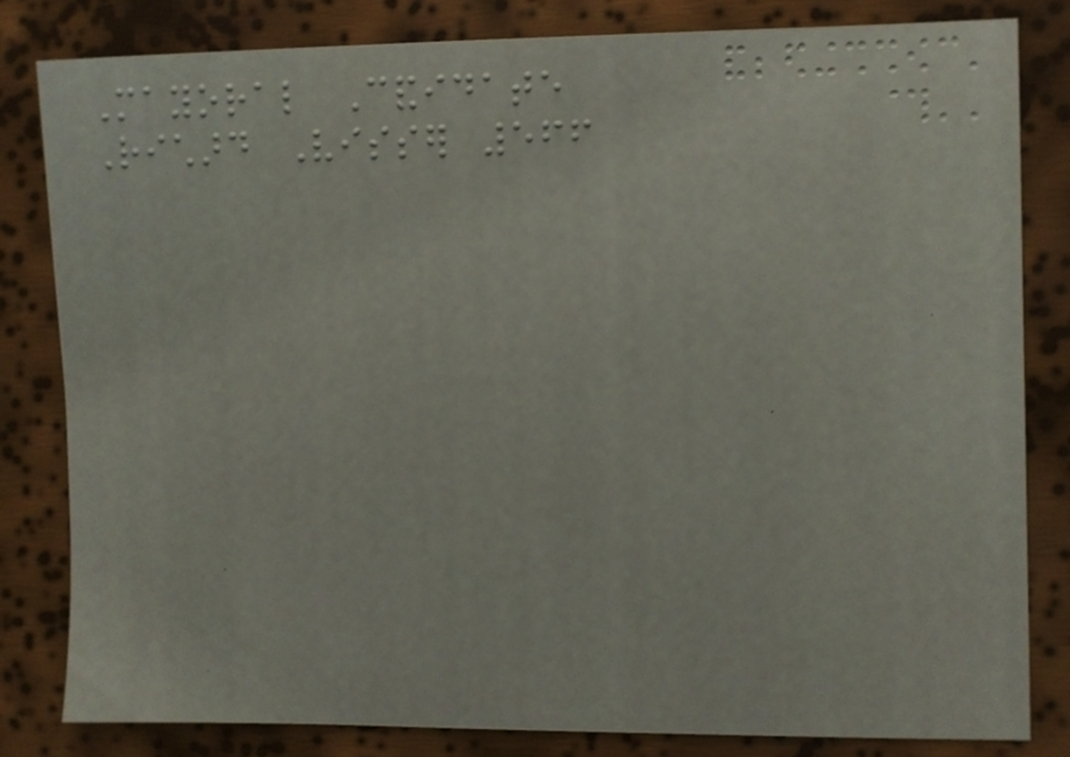Mayoral Candidate
Richard Visser 566
